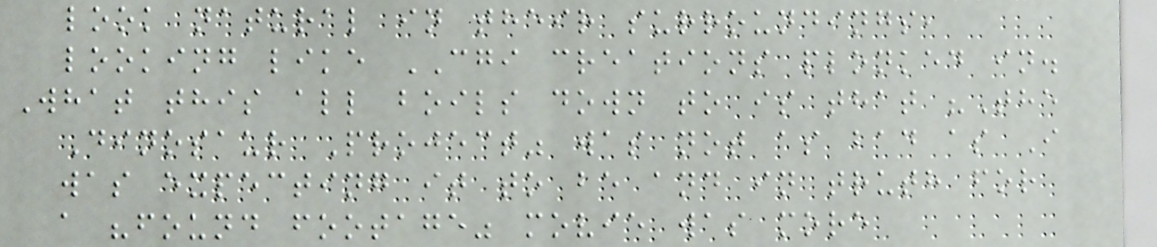look natural in their surroundings,
looking like CGI creations plonked in.
What this all boils down to is that "The
Dinosaur Project" was not as bad as I
was expecting it to be and in truth for
a "found footage" movie was more
